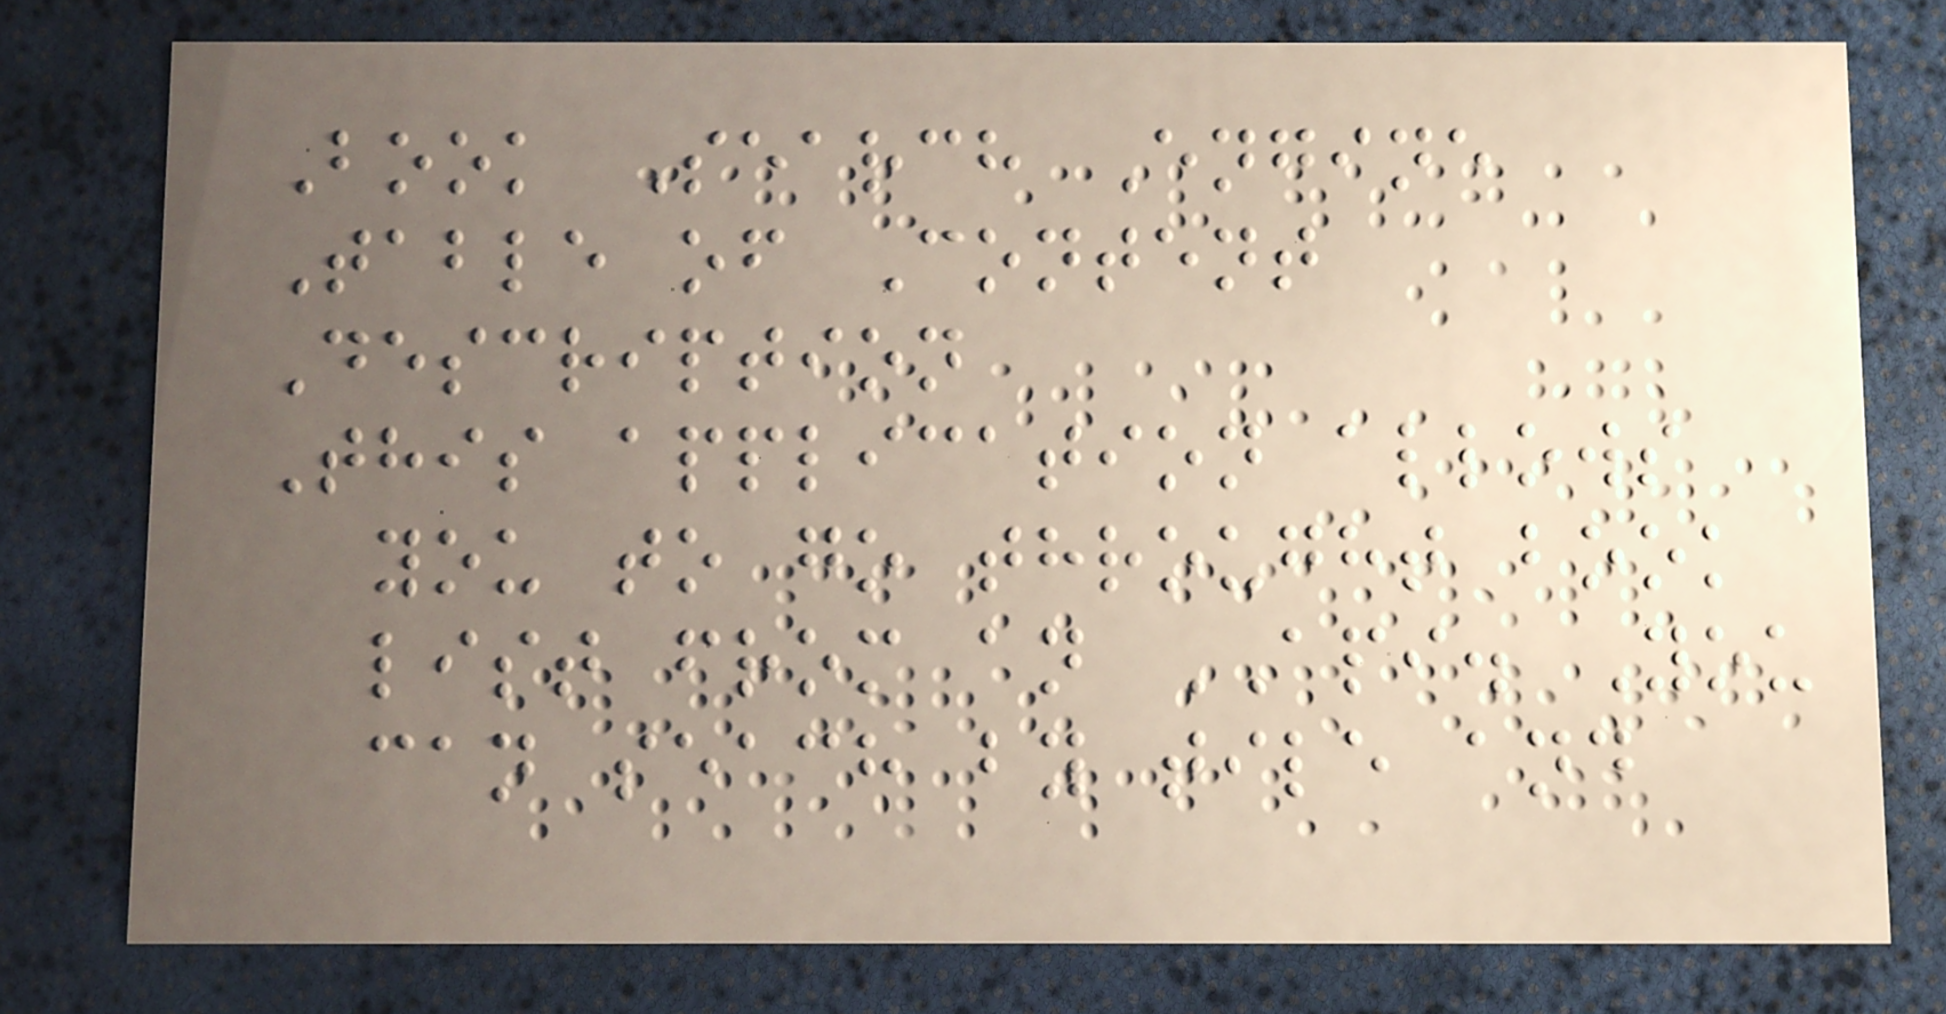Book Search Engine
Table of Content
Description
This application allows
you to go throught book
list from an API. You
can seach by tile and
